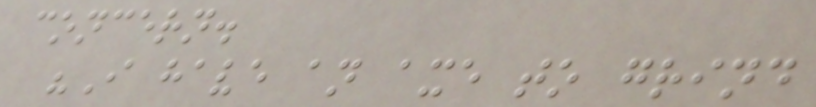concern.
"I have an axe to grind
